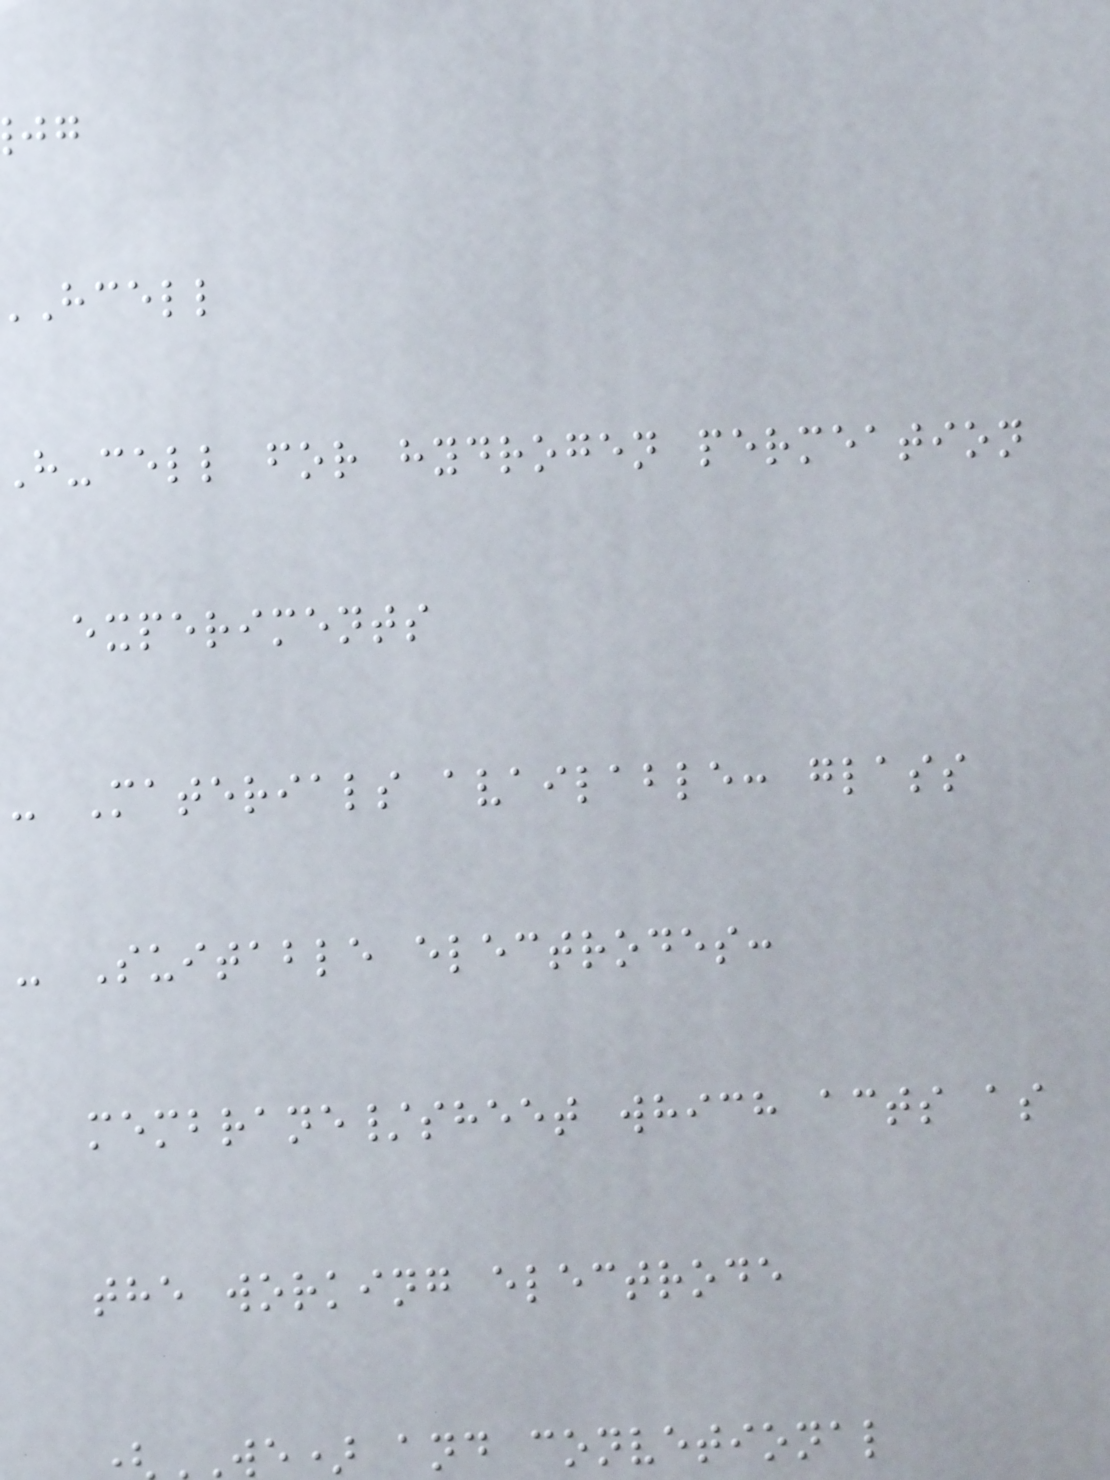hcell
h-cell for hydrogen permeation
experiments
- Materials available: glass
- Suitable electrodes:
membrane/sheet which acts as
the working electrode
we) and convetional
